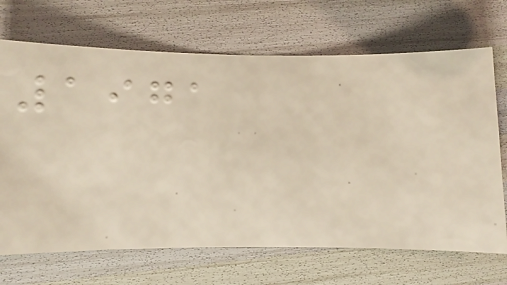1971
